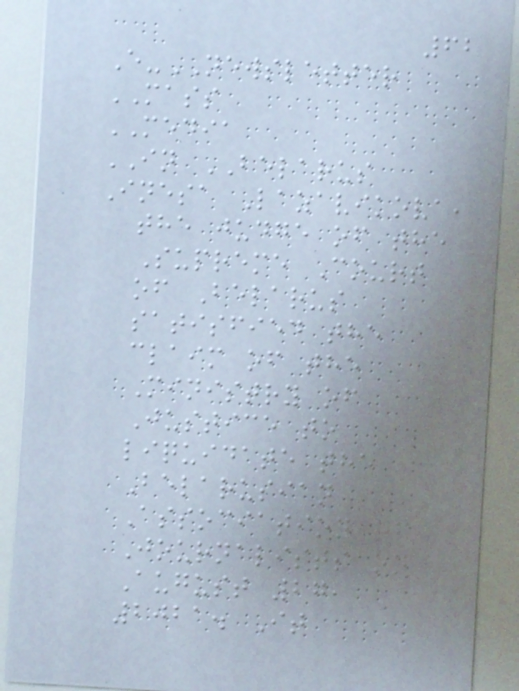62
E-NEWSLETTER
MASS
MEDIA
IN BELARUS
Inesa Lazavikova,
the judge of the
Supreme Court
of Belarus
satisfied the
claim of the
Ministry of
Justice to
liquidate the
Belarusian
Association of
Journalists on
August 27,
2021. It
